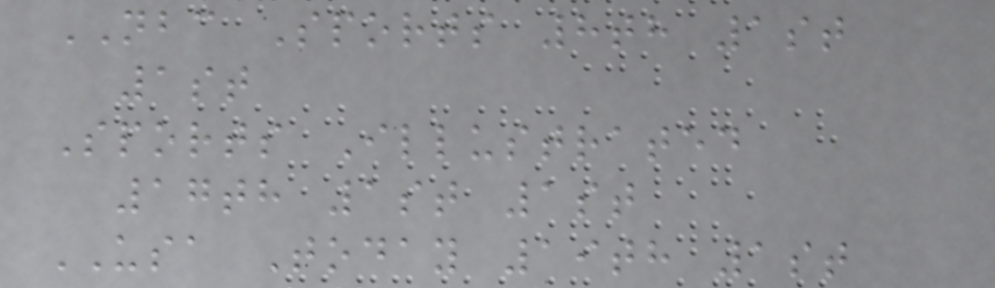NBC Sports 8th 1st
1st
Sports Illustrated
17th 1st 1st
USA Today 19th 1st
